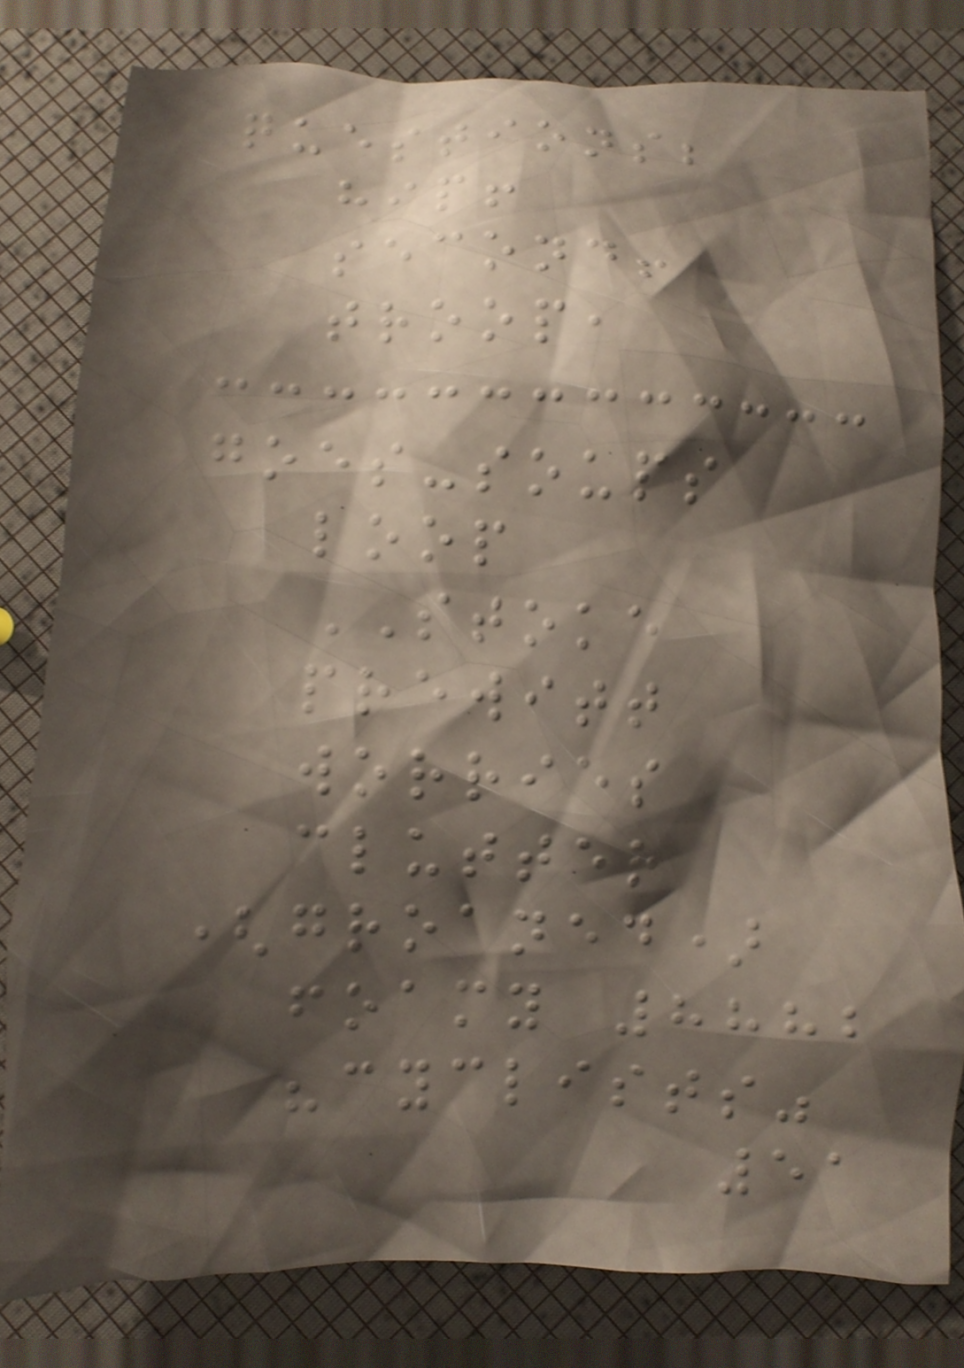questions;
hip!
second!
troop,
goes-soups
loop
STOKE
prewitt
worries
clutter
(groaned)
foamy 8882
"cyclists"
51
